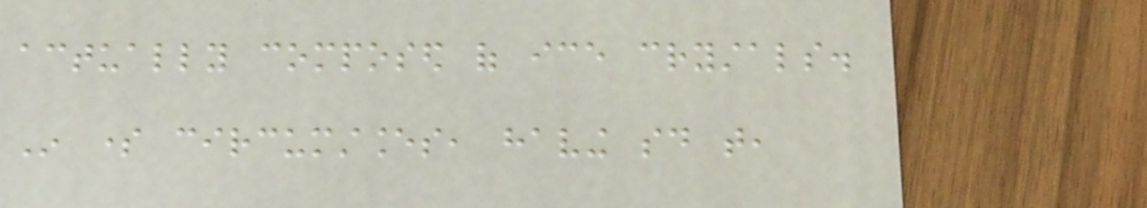actually composed of ice crystals.
In some circumstances, having said that,
